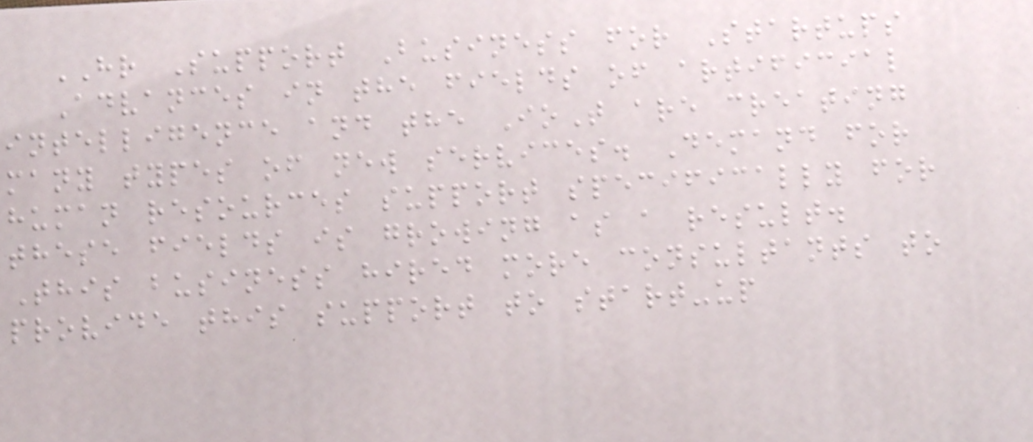HR Support Business for Startups
Advances in the fields of artificial
intelligence and the IoT are creating
many types of new services. Demand for
human resources support specifically for
these fields is growing as a result.
This business hired more consultants to
provide this support to start-up
